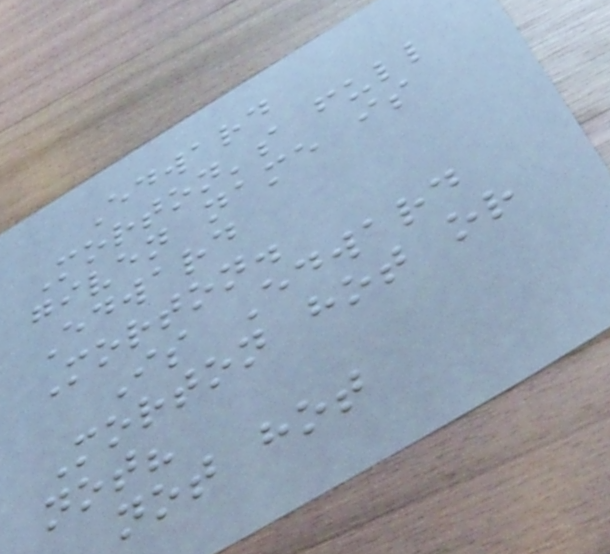Edward
Morton's full
given name is
Edward
Morton.
Is Edward
Morton hot or
not?
not hot
